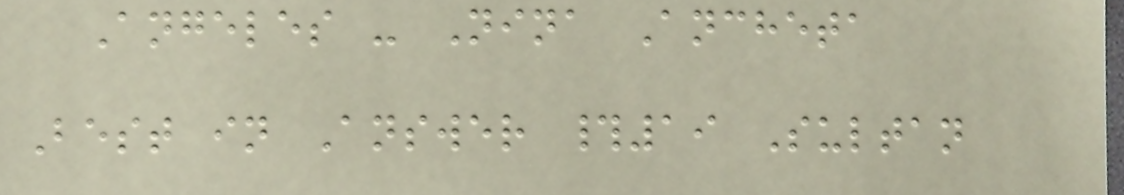Angeles - Nina Ancheta
Best in Answer #19 Sultan
